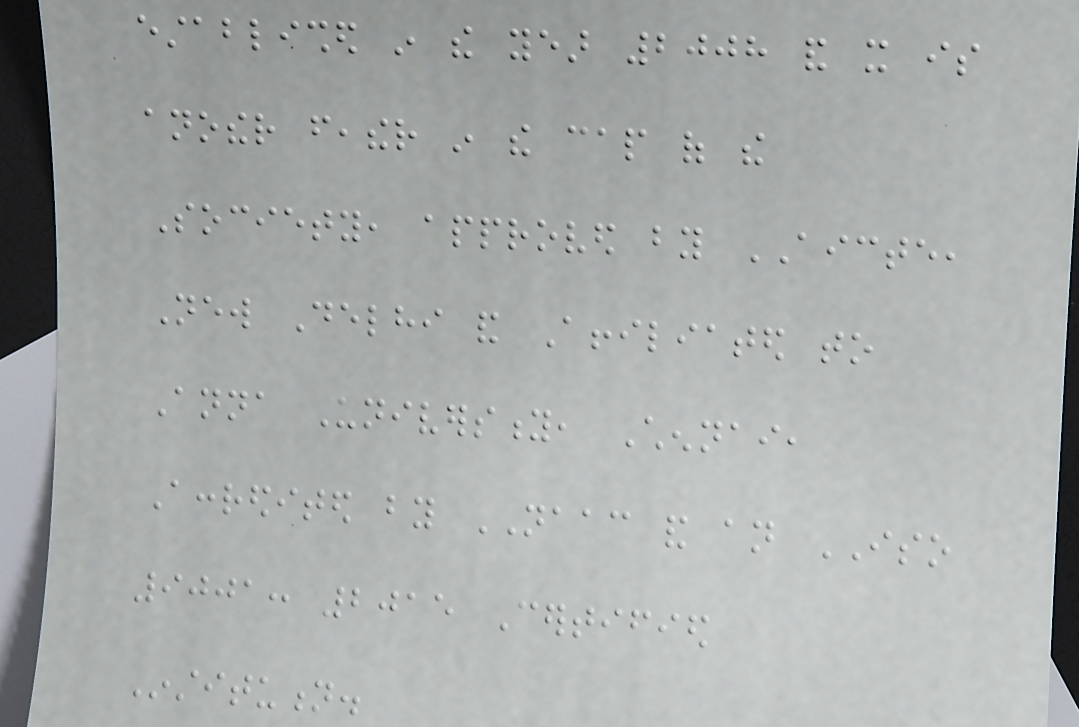established in the year 2008 and it is
another feather in the cap of the
Society, approved by AICTE,
New Delhi and Affiliated to
Anna University, Chennai,
Accredited by NAAC and an ISO
9001: 2015 Certified
Institution.
